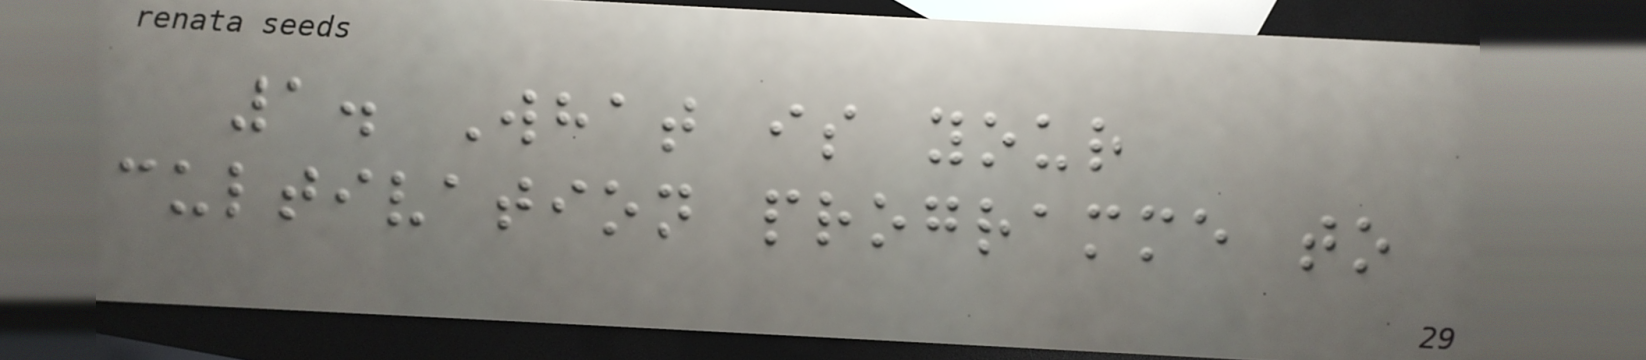1. What is your
cultivation programme to
